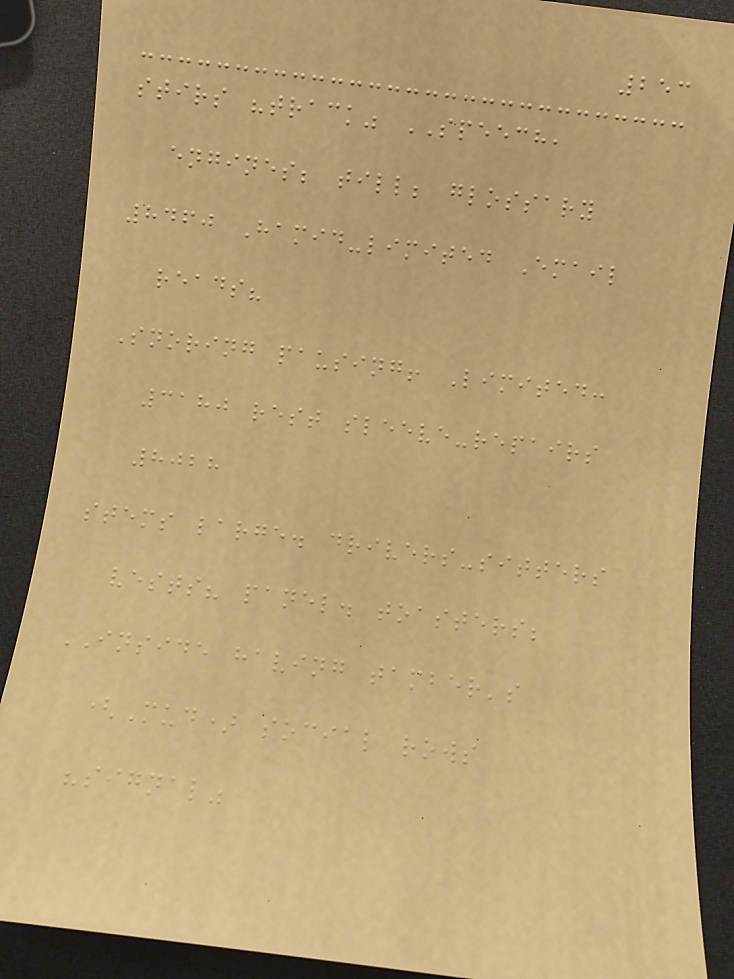253
stirs "track" SPEECH,
engines; till; glossary
8460 Hamid-limited Email
reads?
Snoring pausing! Limited:
3180 rest sleeve-repairs
8028
stems large. drivers-sitters
vests? panel. toasters;
INSIDE having tamber's
(Mud) social rows
"signal"
